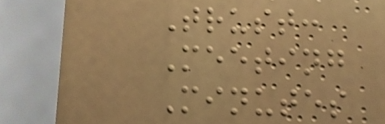Trust:
Meeting
Minutes
